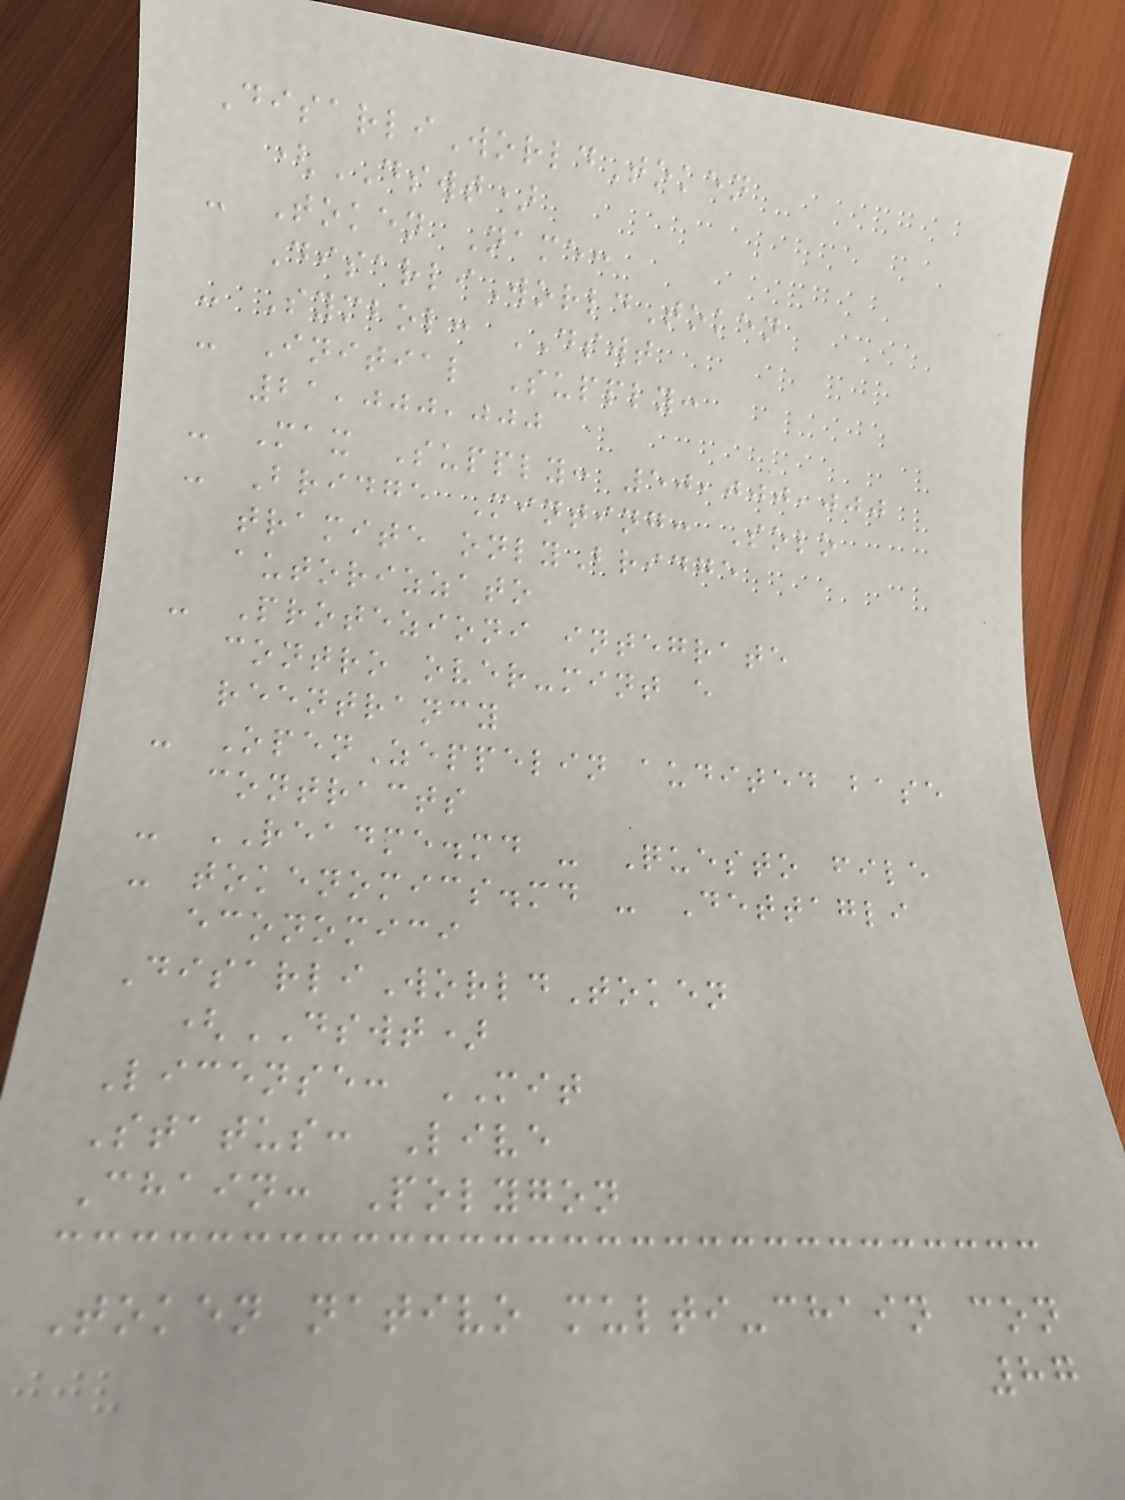DisarliWorldToken
(DSWT)
- Token Name:
DisarliWorldToken
- Symbol: DSWT
- Initial Supply:
21,000,000
- Max Supply: 50,000,000
- Bridge Minting: Solo
tramite onlyBridge
autorizzato
- Protezioni integrate
contro over-mint e
reentrancy
- OpenZeppelin audited base
contracts
- README.md - Questo file
- tokenomics.md - Dettagli
economici
DisarliWorldToken
(DSWT)
License: MIT
Status: Live
Chain: Polygon
Token nativo multi-chain con
87
